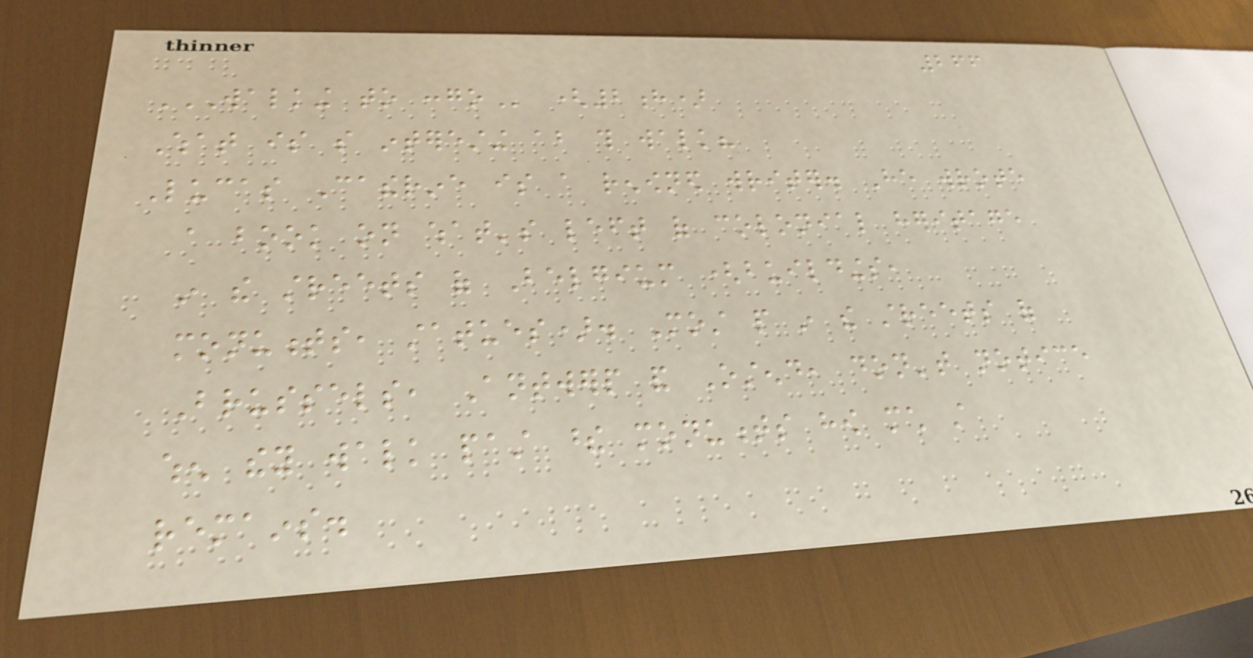266
WALKING TO CONGO (2h)
What is so interesting about this walk?
Lucas Catherine is a renowned writer. He wrote
a book on what's left of colonial heritage
in the streets of Belgium (buildings,
monuments, statues). Most people in the streets of
Brussels, Antwerp and Ostend, don't notice
when they walk past these monuments how much still
remains.
